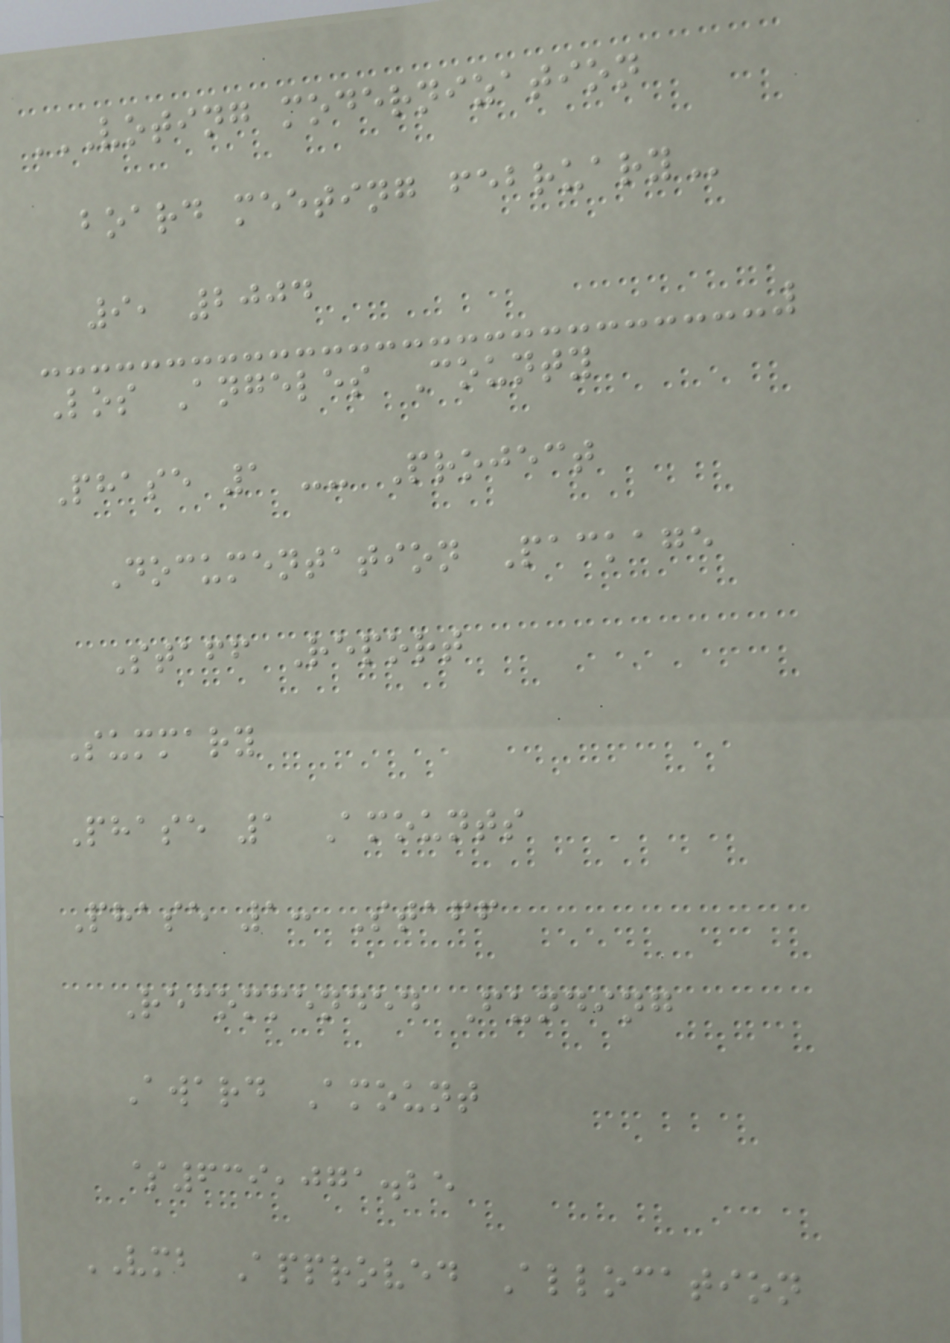VOTING MODERNIZATION
BOARD MEETING FEBRUARY
9, 2004
Los Angeles County
Phase 1 -- Project
Documentation Package
Staff Report
Summary
Phase 1 Amounts
Phase 1: Staff
Recommended Funding
Award Amount
$639,071.25
VMB Approved Allocation
